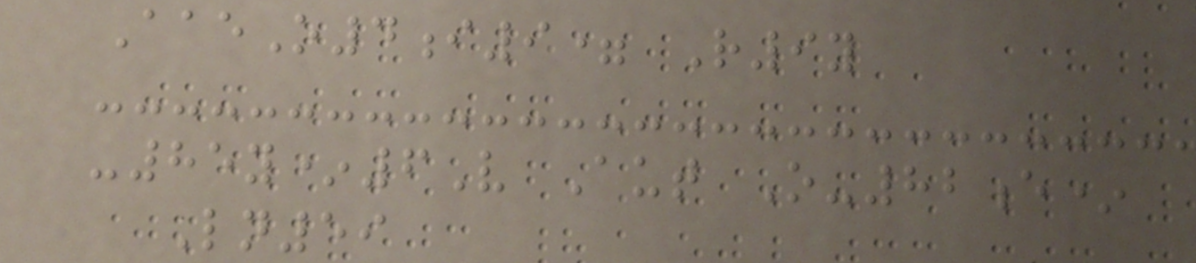AaeO4i9= R9y
-85y*6V Aut O-82e*
Ln59
